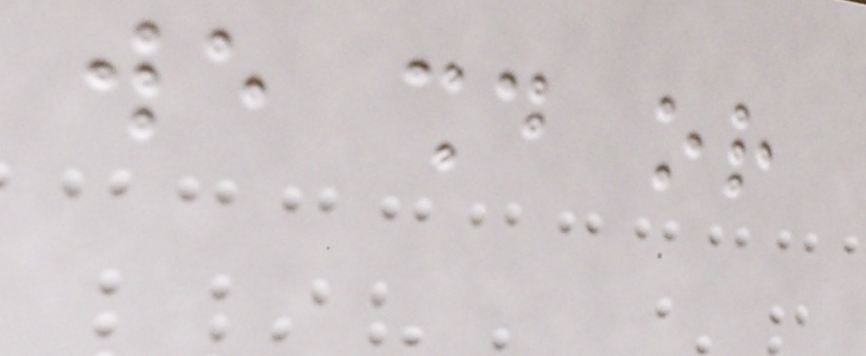we should or
